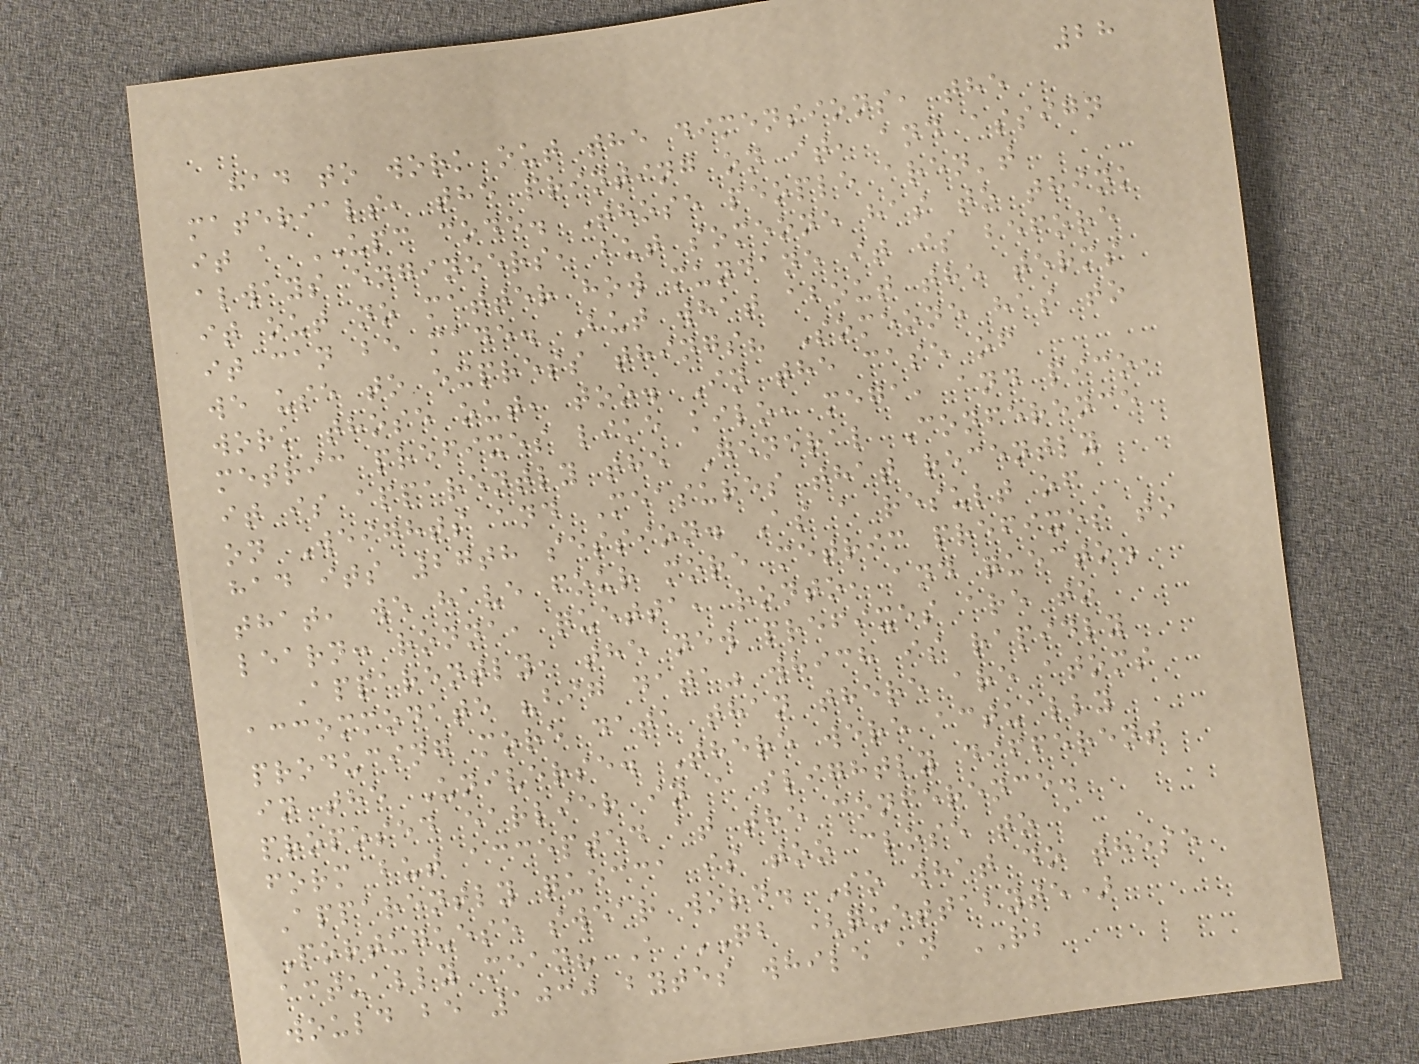28
had to work out the dimensions, the
materials, the printing on it, and assign
it a UPC code. Those people aren't
always engineers, but someone has to think
it out no matter how mundane it is before
it can be made. But what about the terms
we use to express things? Someone has to
work those out, too. In the case of
metric prefixes like kilo, mega, and pico,
it is apparently the General Conference
on Weights and Measures that recently
had its 27th session. As a result of
that, we have four more metric prefixes to
learn: ronna, quetta, ronto, and quecto.
Apparently, the new prefixes are to
accommodate "big data" which is rapidly
producing more data than there are atoms
in the Universe. There were actually
proposed earlier in a slightly different
form but accepted at the conference.
Apparently quecca is too close to a
Portuguese swear word. So what do these
actually mean? A QB (quettabyte)
would be 1030 bytes while an RB
